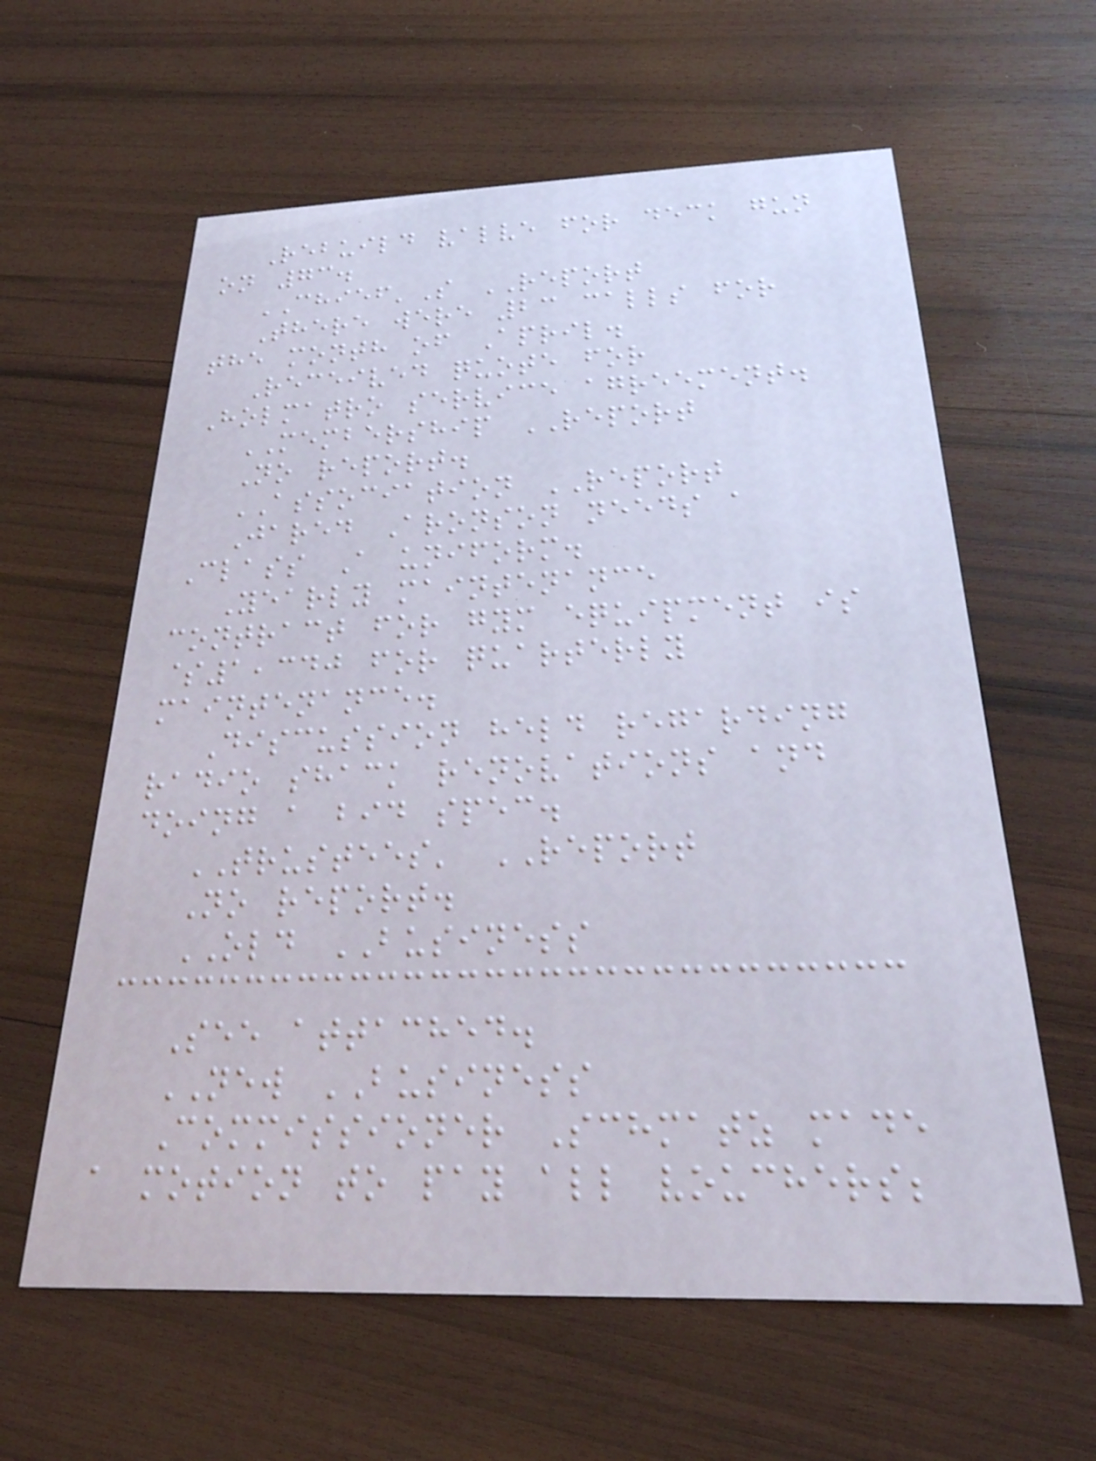Rebuild valve for deck gun
on 73.
CHIEF'S REPORT
There were 23 calls for
the month of April.
Received quote for
Holmatro service agreement.
MEMBERSHIP REPORT
No report.
ASSOCIATION REPORT
Jared Aronson needs a
Class A uniform.
Yearly maintenance
contract for gym equipment is
$1,340 for quarterly
maintenance.
Discussion held regarding
radio shack renovations and
doing a bid spec.
TRUSTEES' REPORT
No report.
OLD BUSINESS
See attached.
NEW BUSINESS
Commissioner Schmatz made
a motion to pay all vouchers;
